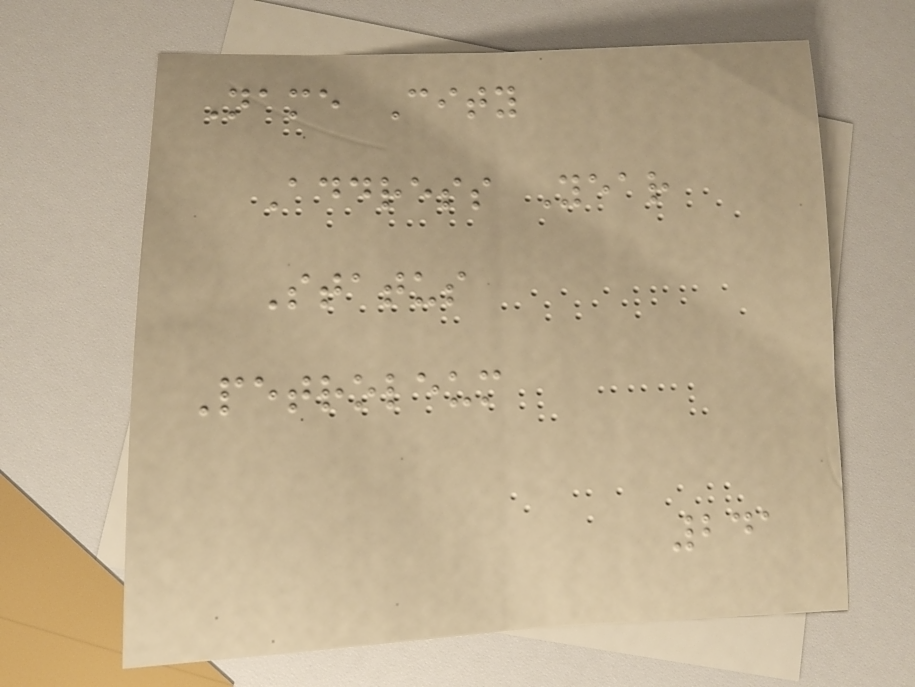Name City
Address Year
Status
Petroleum
241
